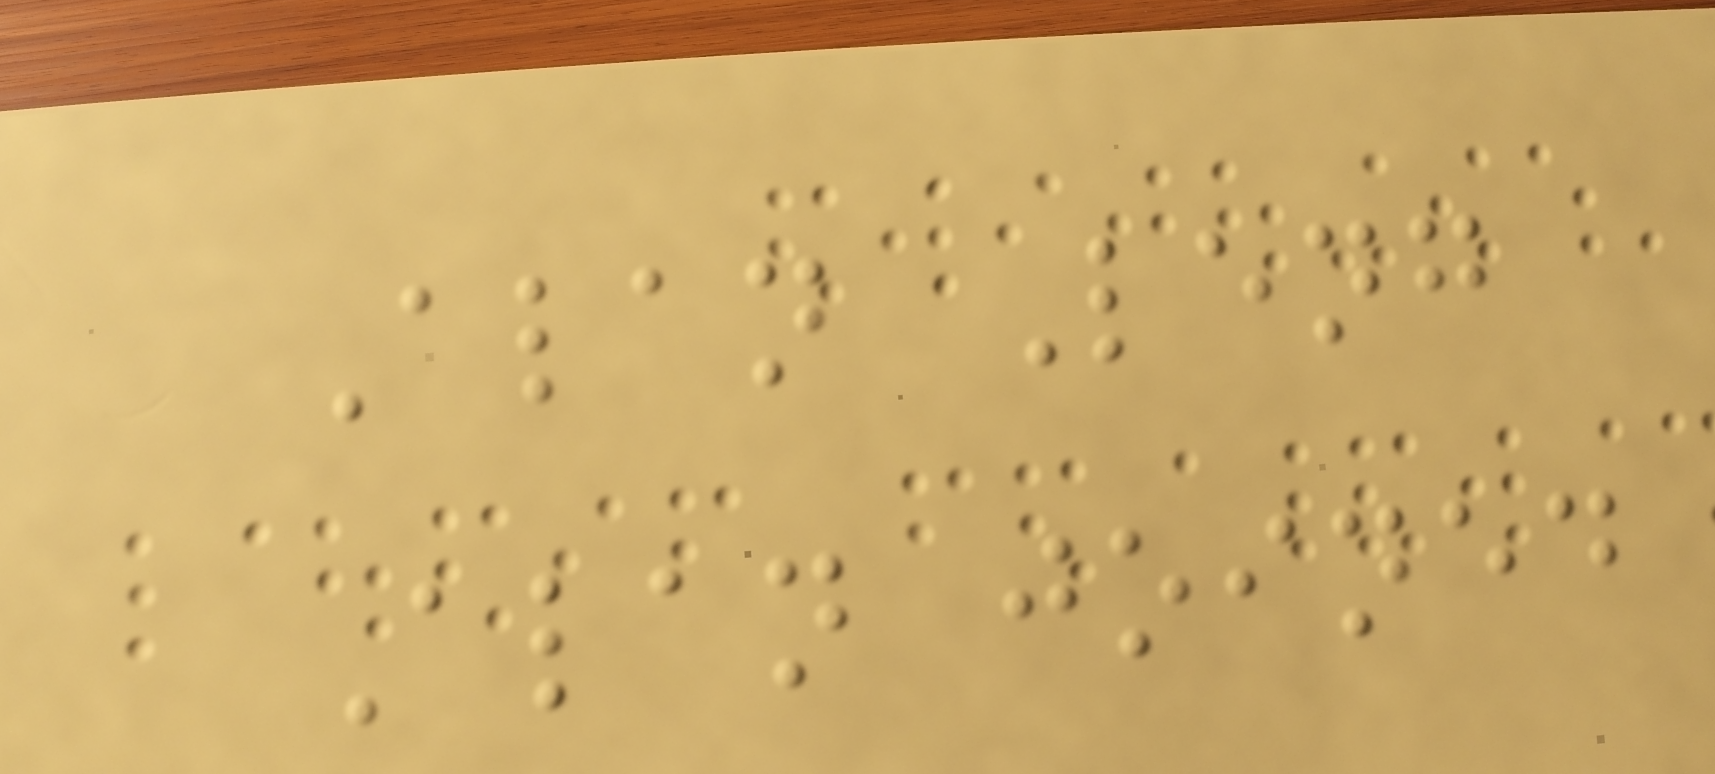Alan Leng
Alan joined
